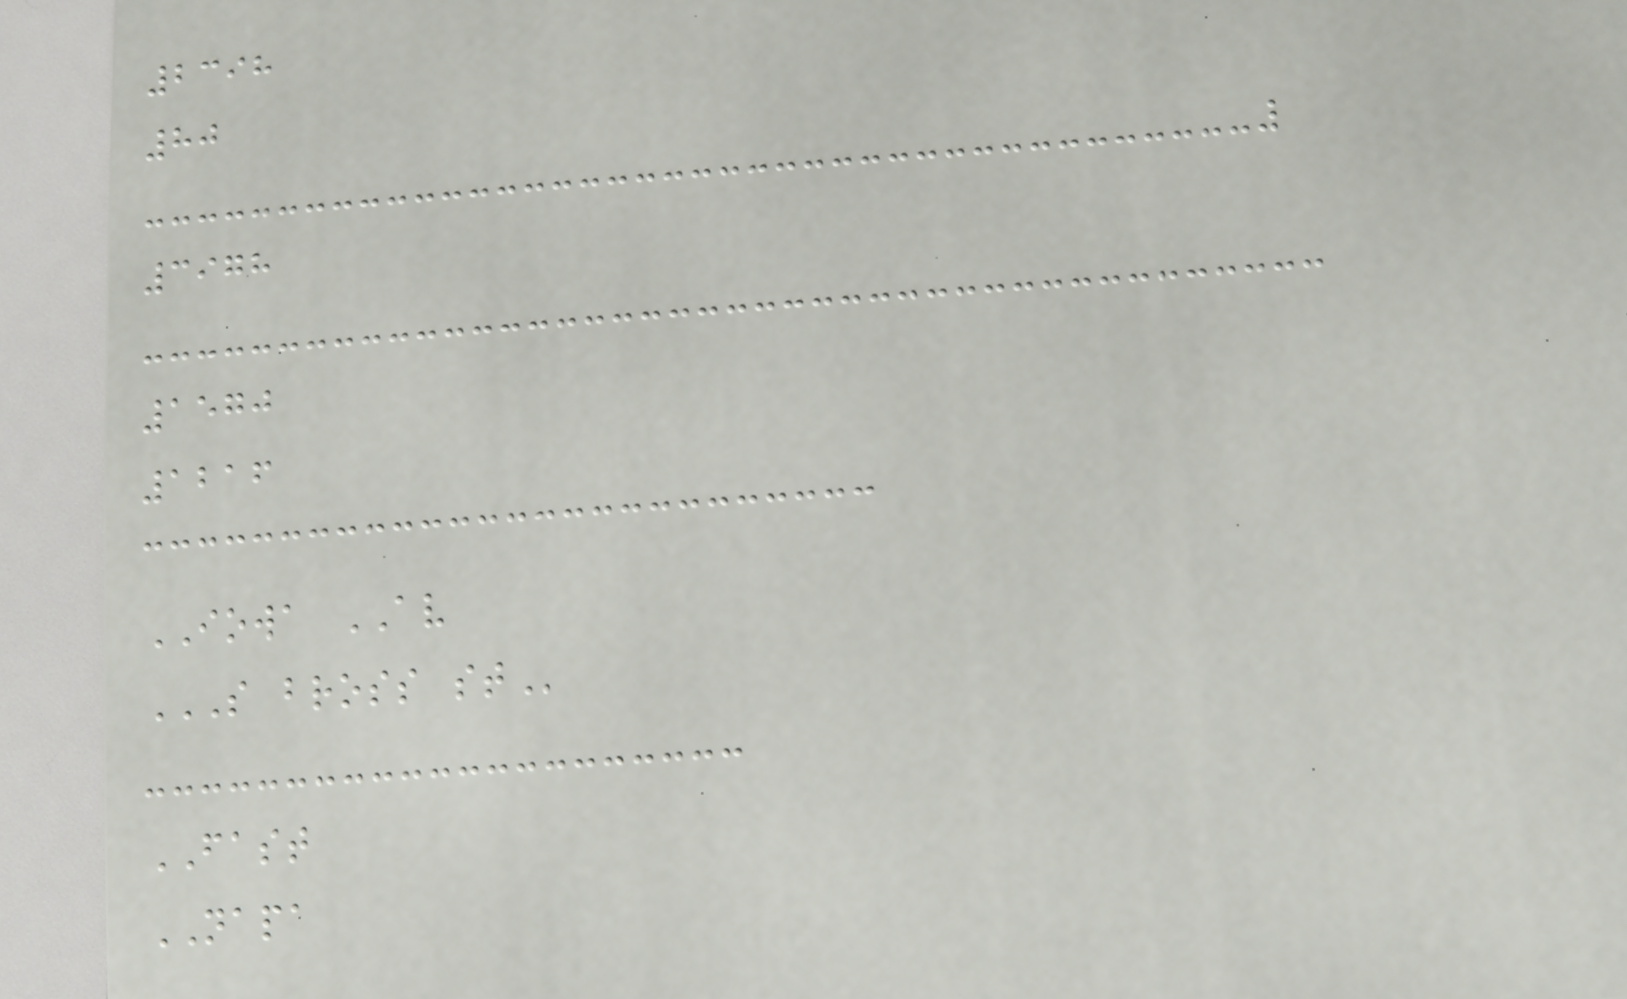2398
80
3978
1570
1216
IOWA AV
S BROSS ST
FAST
NAPA
